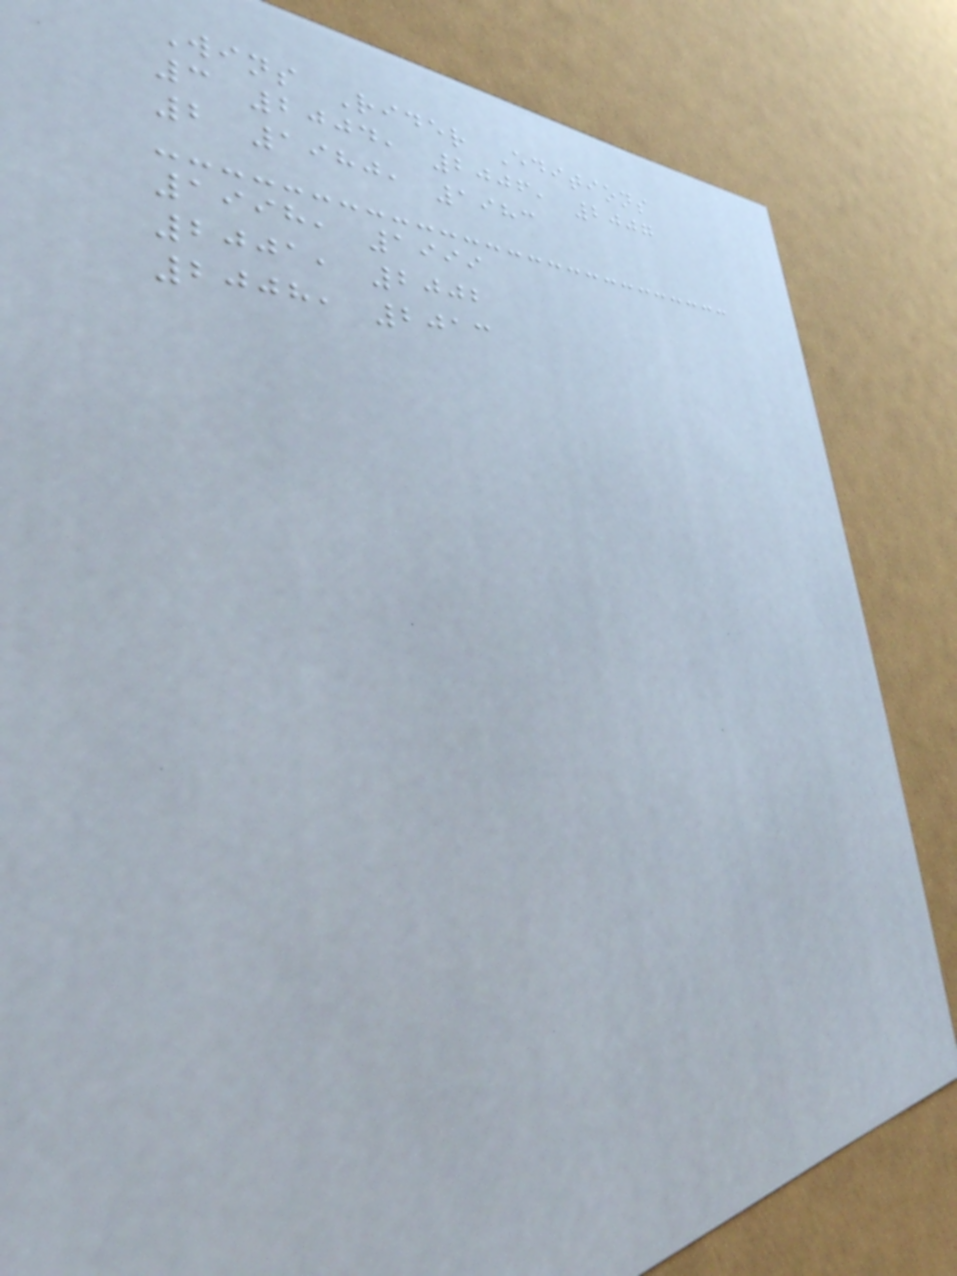Wins Rider Editions
3 2004, 2006, 2007
2 1980, 1983
1998, 1999
2001, 2002
2008, 2013
